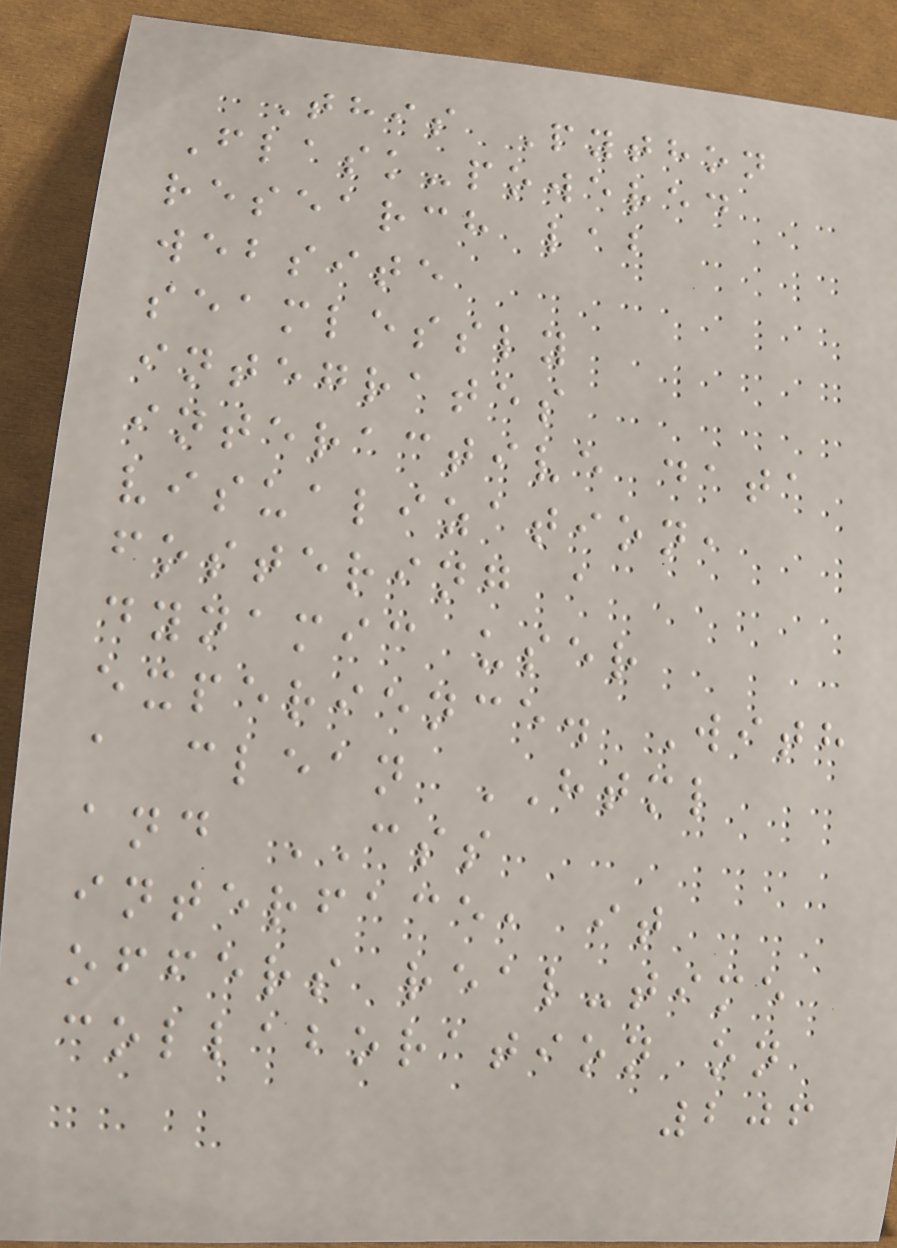This Python
Flask-powered
research lab
website
seamlessly
integrates
interactive data
visualization,
fostering a
dynamic user
experience. With
a clean HTML
and CSS
interface, it
offers real-time
collaboration on
206
